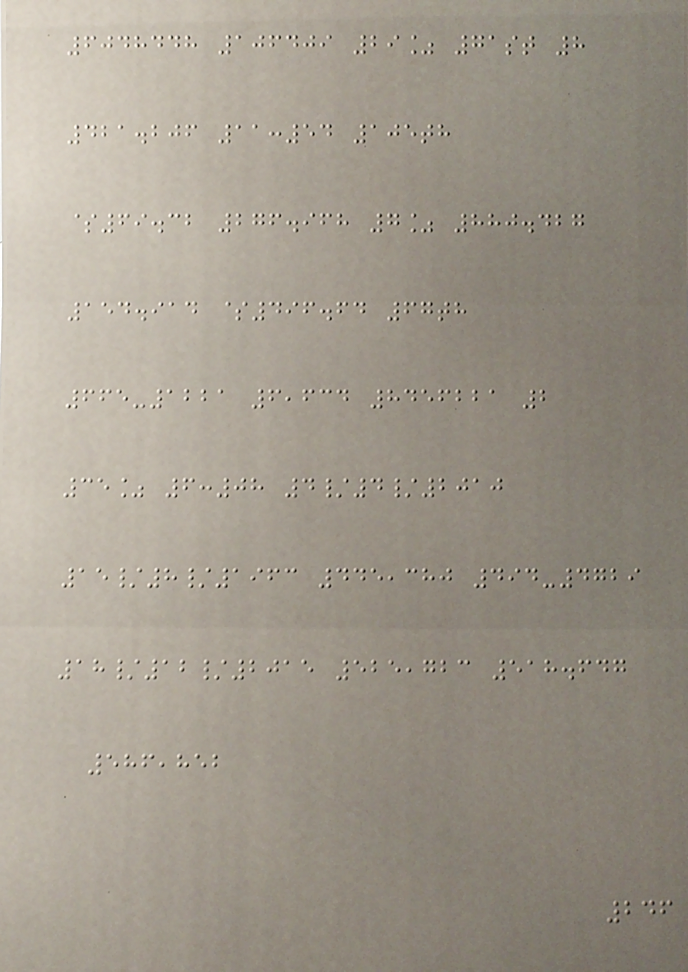6048448 106409 29% 71st 8
421.206 11:54 105th
$69.32 276.968 7% 880.427
154.914 $496.64 67th
665-1221 6,634 8456221 2
35% 6:08 4/4/2010
15/8/1963 445,380 494-4729
18/12/2015 525,723 518.647
586,852
246
